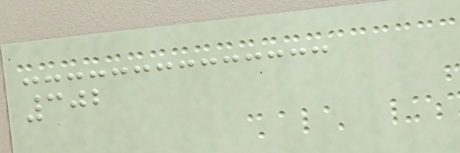302
